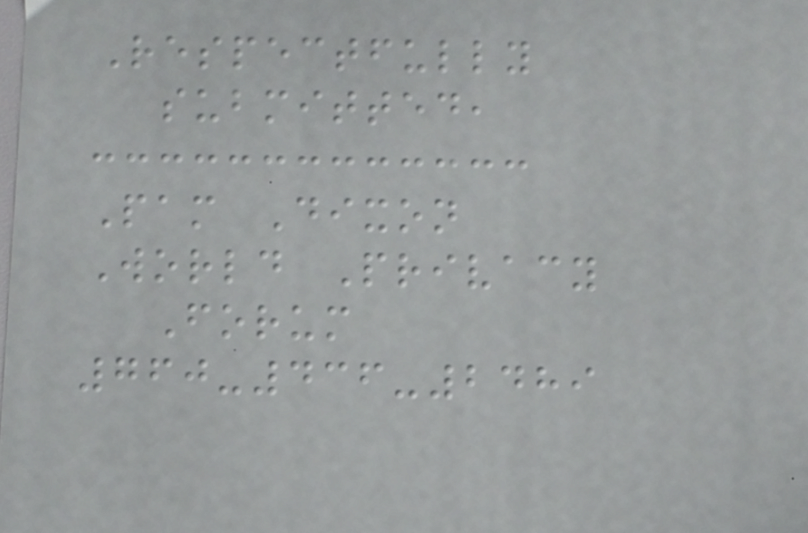Respectfully
submitted,
Pam Dixon
World Privacy
Forum
760-436-2489
